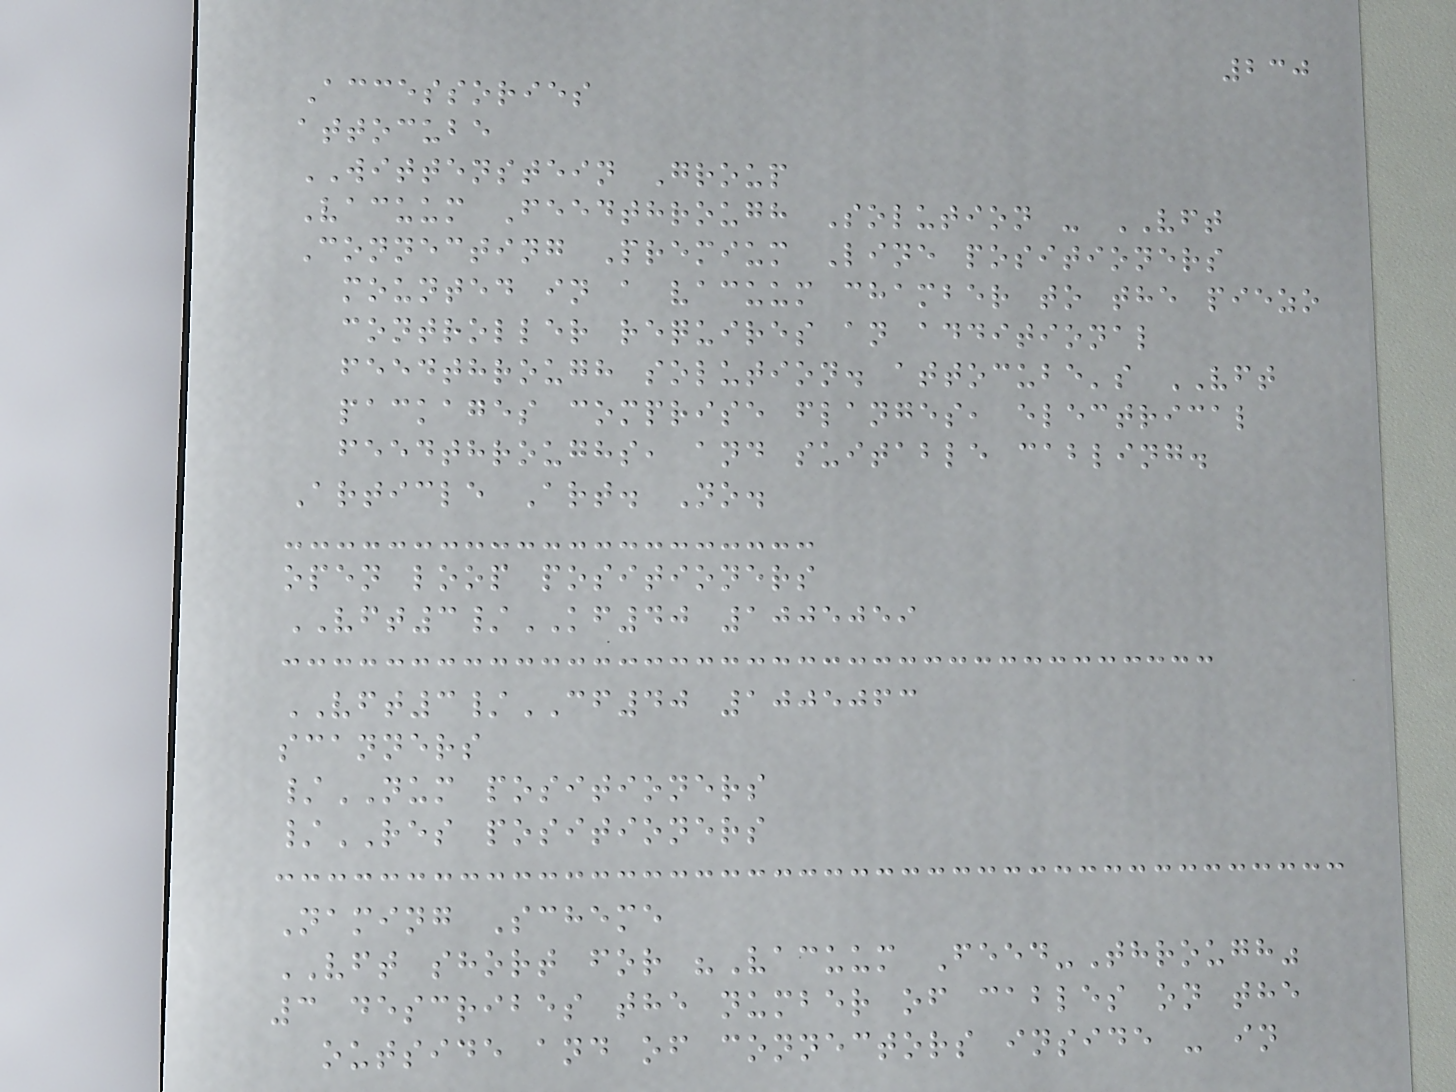230
Accessories
attocube
WITTENSTEIN Group
Vacuum Feedthrough Solution - VFT
Connecting Premium Line positioners
mounted in a vacuum chamber to the piezo
controller requires an additional
feedthrough solution. attocube's VFT
packages comprise flanges, electrical
feedthroughs, and suitable cabling.
Article Art. No.
open loop positioners
VFT3/KF40 1005059
VFT3/CF40 1005063
scanners
/NUM positioners
/RES positioners
Naming Scheme
VFT short for "Vacuum Feed-Through"
3 describes the number of cables on the
outside and of connectors inside - in
